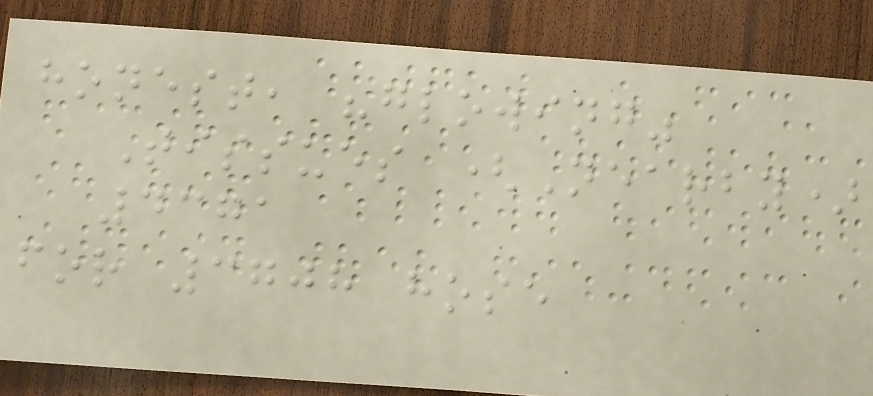honest, "glowing"
Tissues (Nearby)
4371
for 3708 hose
